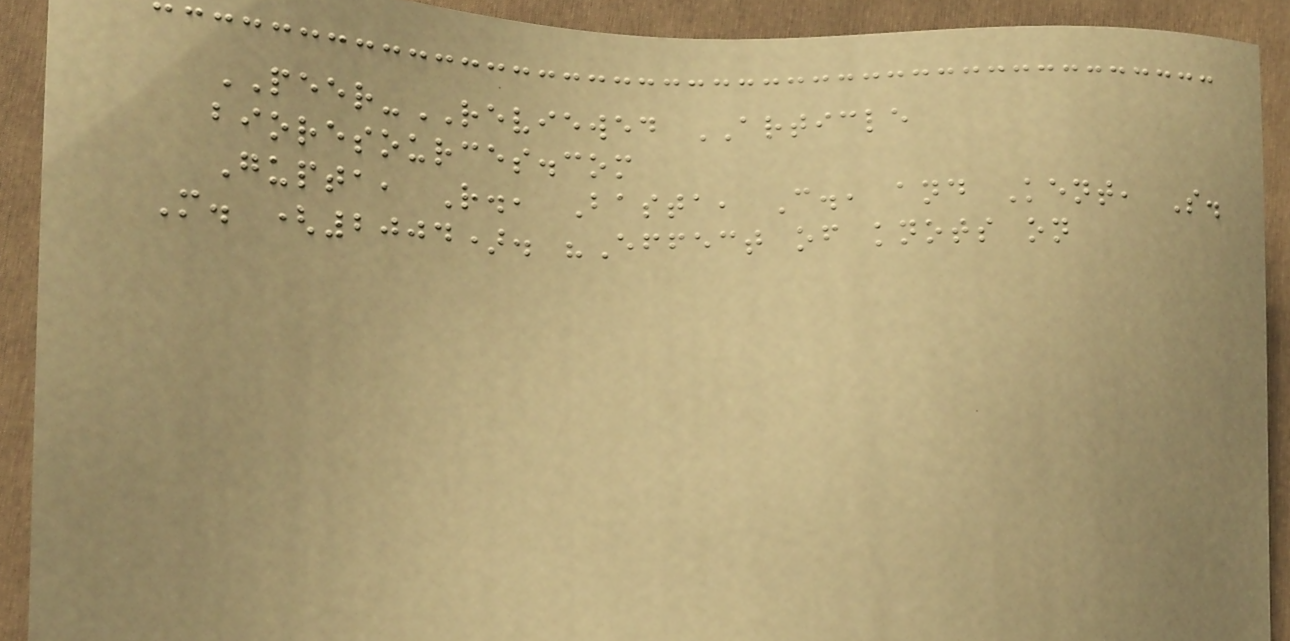PEER-REVIEWED ARTICLE
bioresources.com
Gupta, R., Basta, C., and Kent, S.
M. (2004). "Effect of knots on
